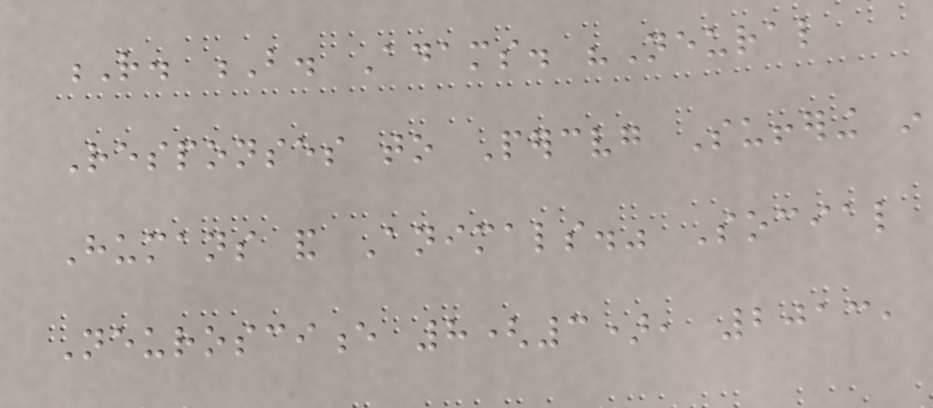R. B. Adams. "Neural
Responses to Perceiving Suffering in
Humans and Animals." Social
Neuroscience 8(3), 2013,
